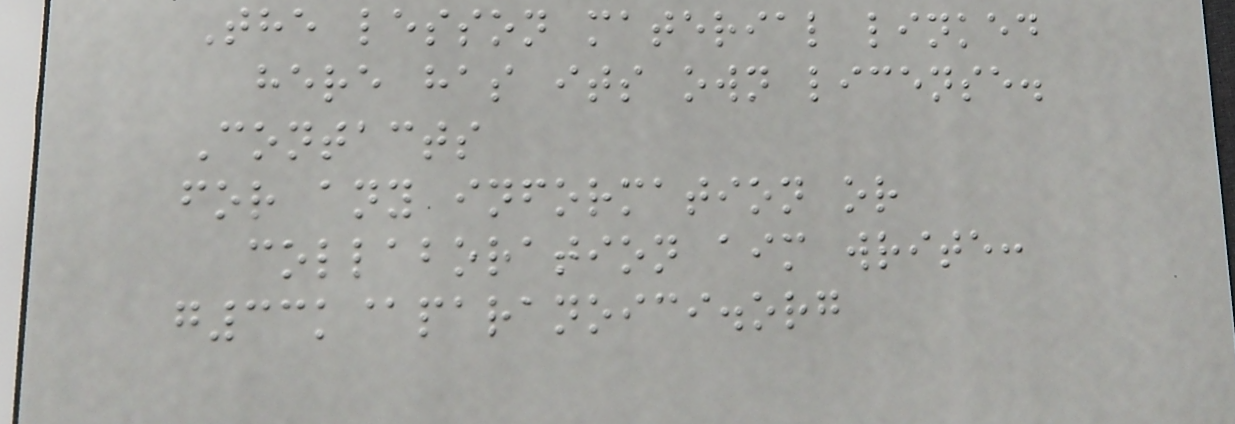The lesson material linked
here has its own license.
Contacts
for any information or
collaboration aim write:
g33k@paranoici.org
